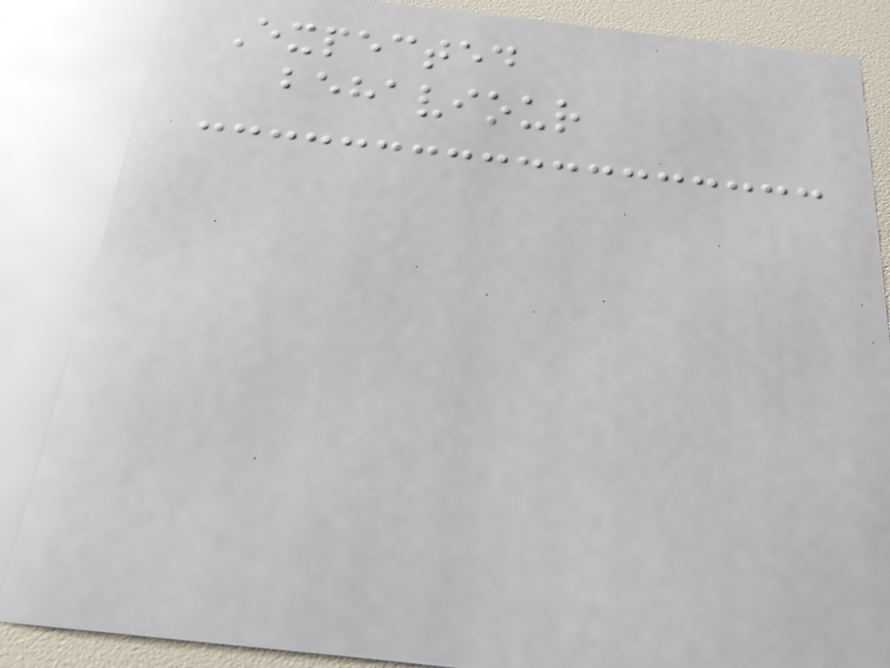Expected
behaviour
